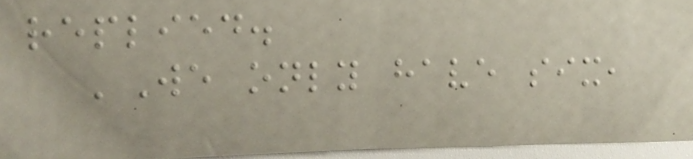replied.
'We only have six,
